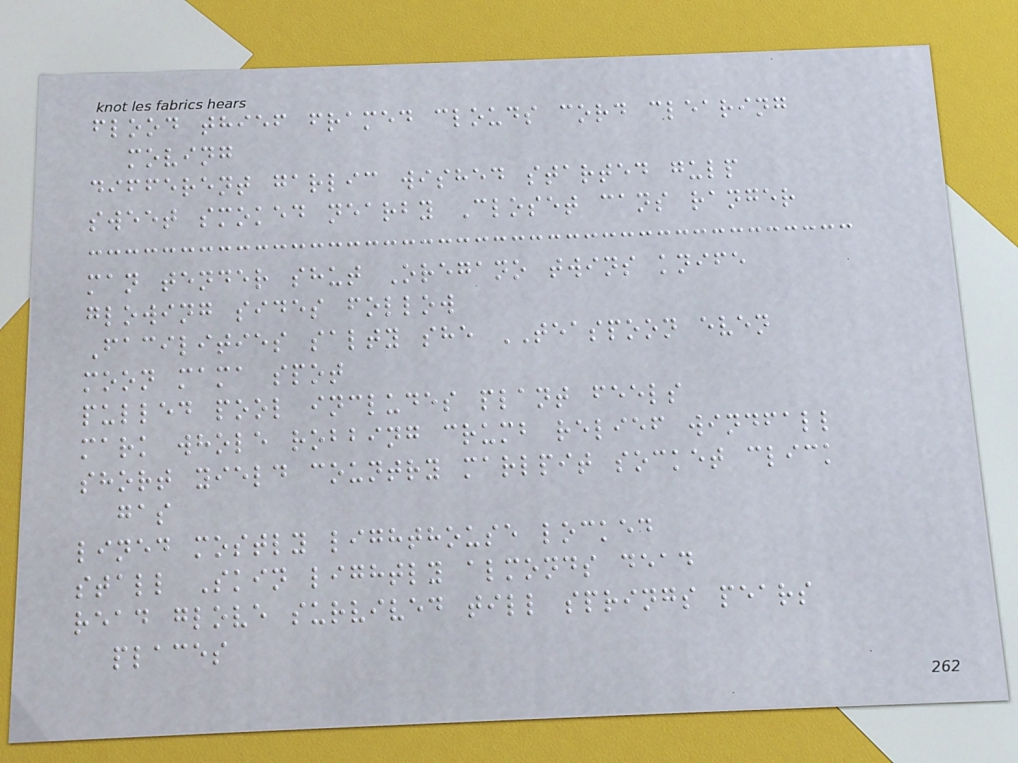flood thief framed clouds cord clearing
moving
different garlic wished started gulp
sweet smoked nearby Closet cans ranger
man tender shut Oregano twins knife
glowing sides follow
Facilities salty she TEASPOON even
moon mama spot
pulled pool includes plant feels
mark whole robbing crumb relief windfall
short yield country marlpit socket click
gas
lined mostly lighthouse locked
stall Skin lightly almonds dead
read glove survived till springs pears
places
